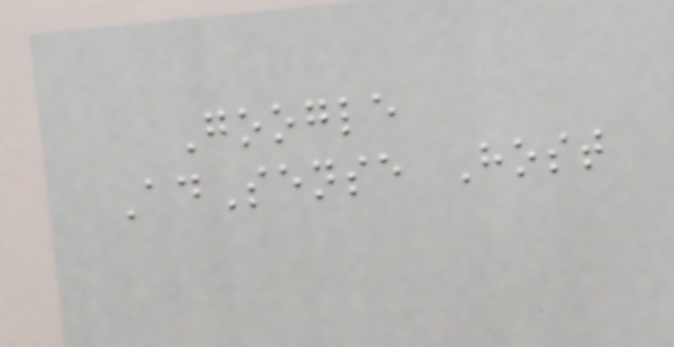Google
AdSense Host
